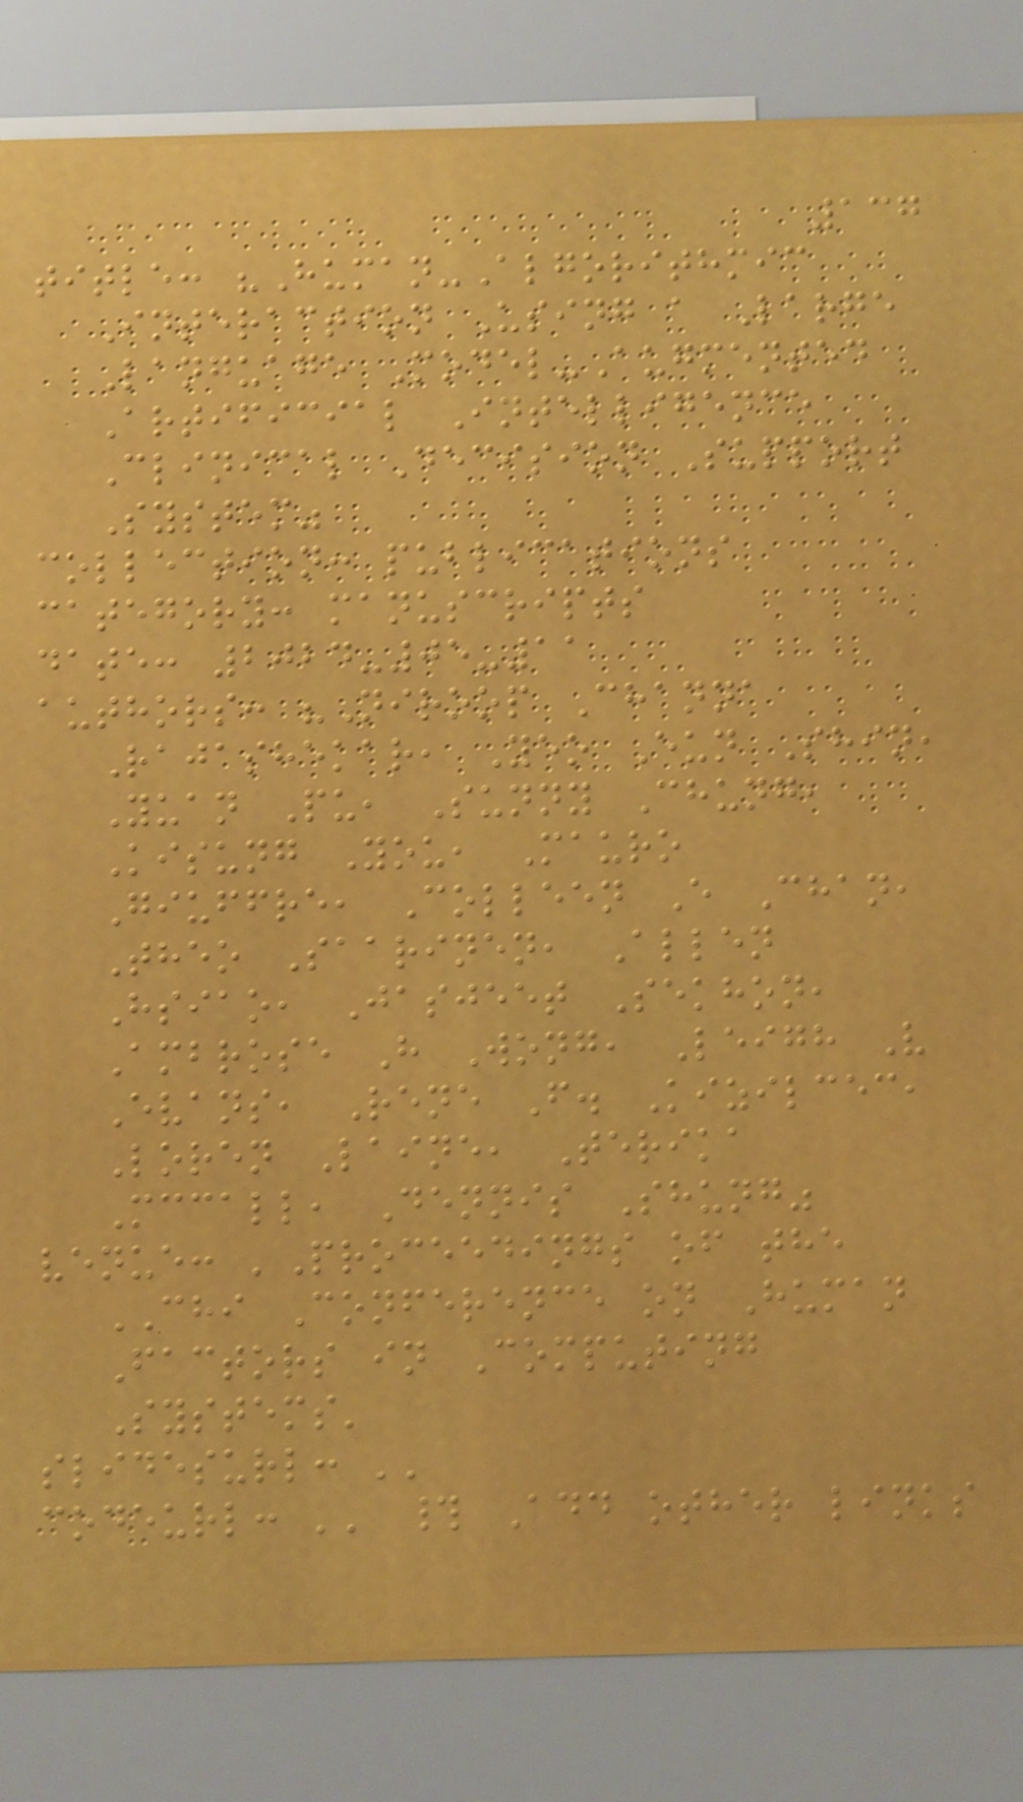137
title: "Human-Algorithmic
Interaction Using a Large
Language Model-Augmented
Artificial Intelligence
Clinical Decision Support
System"
collection: publications
category: manuscripts
date: 2024-05-11
authors: "Niroop Channa
Rajashekar, Yeo Eun Shin,
Yuan Pu, Sunny Chung,
Kisung You, Mauro
Giuffre, Colleen E Chan,
Theo Saarinen, Allen
Hsiao, Jasjeet Sekhon,
Ambrose H Wong, Leigh V
Evans, Rene F. Kizilcec,
Loren Laine, Terika
Mccall, Dennis Shung"
venue: 'Proceedings of the
CHI Conference on Human
Factors in Computing
Systems'
slidesurl: ''
codeurl: '' # Add other links
